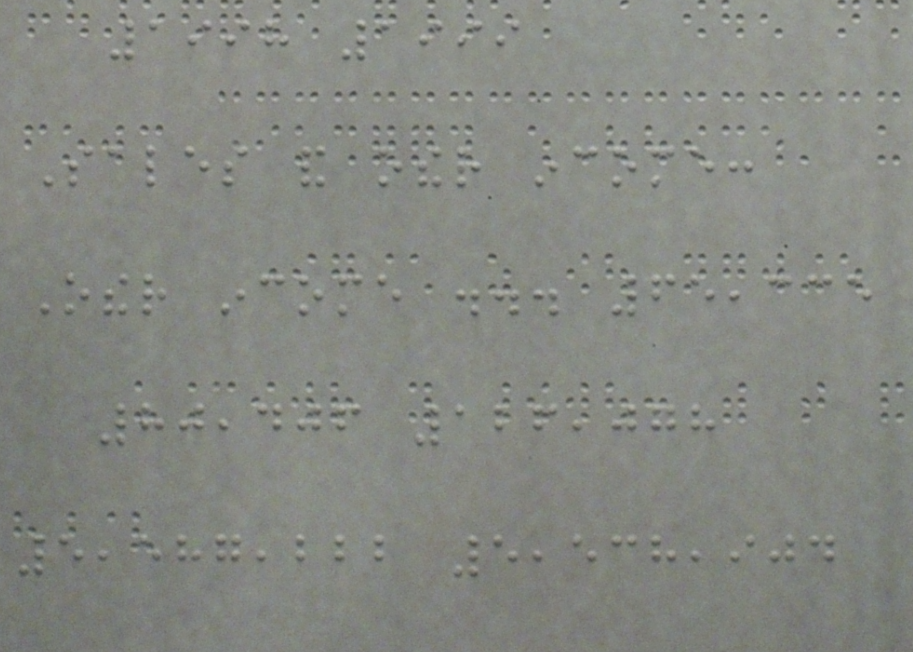1998 1999
Sales and other income:
Other income ... 65,335
80,406 126,078
5,587,222 5,538,904
